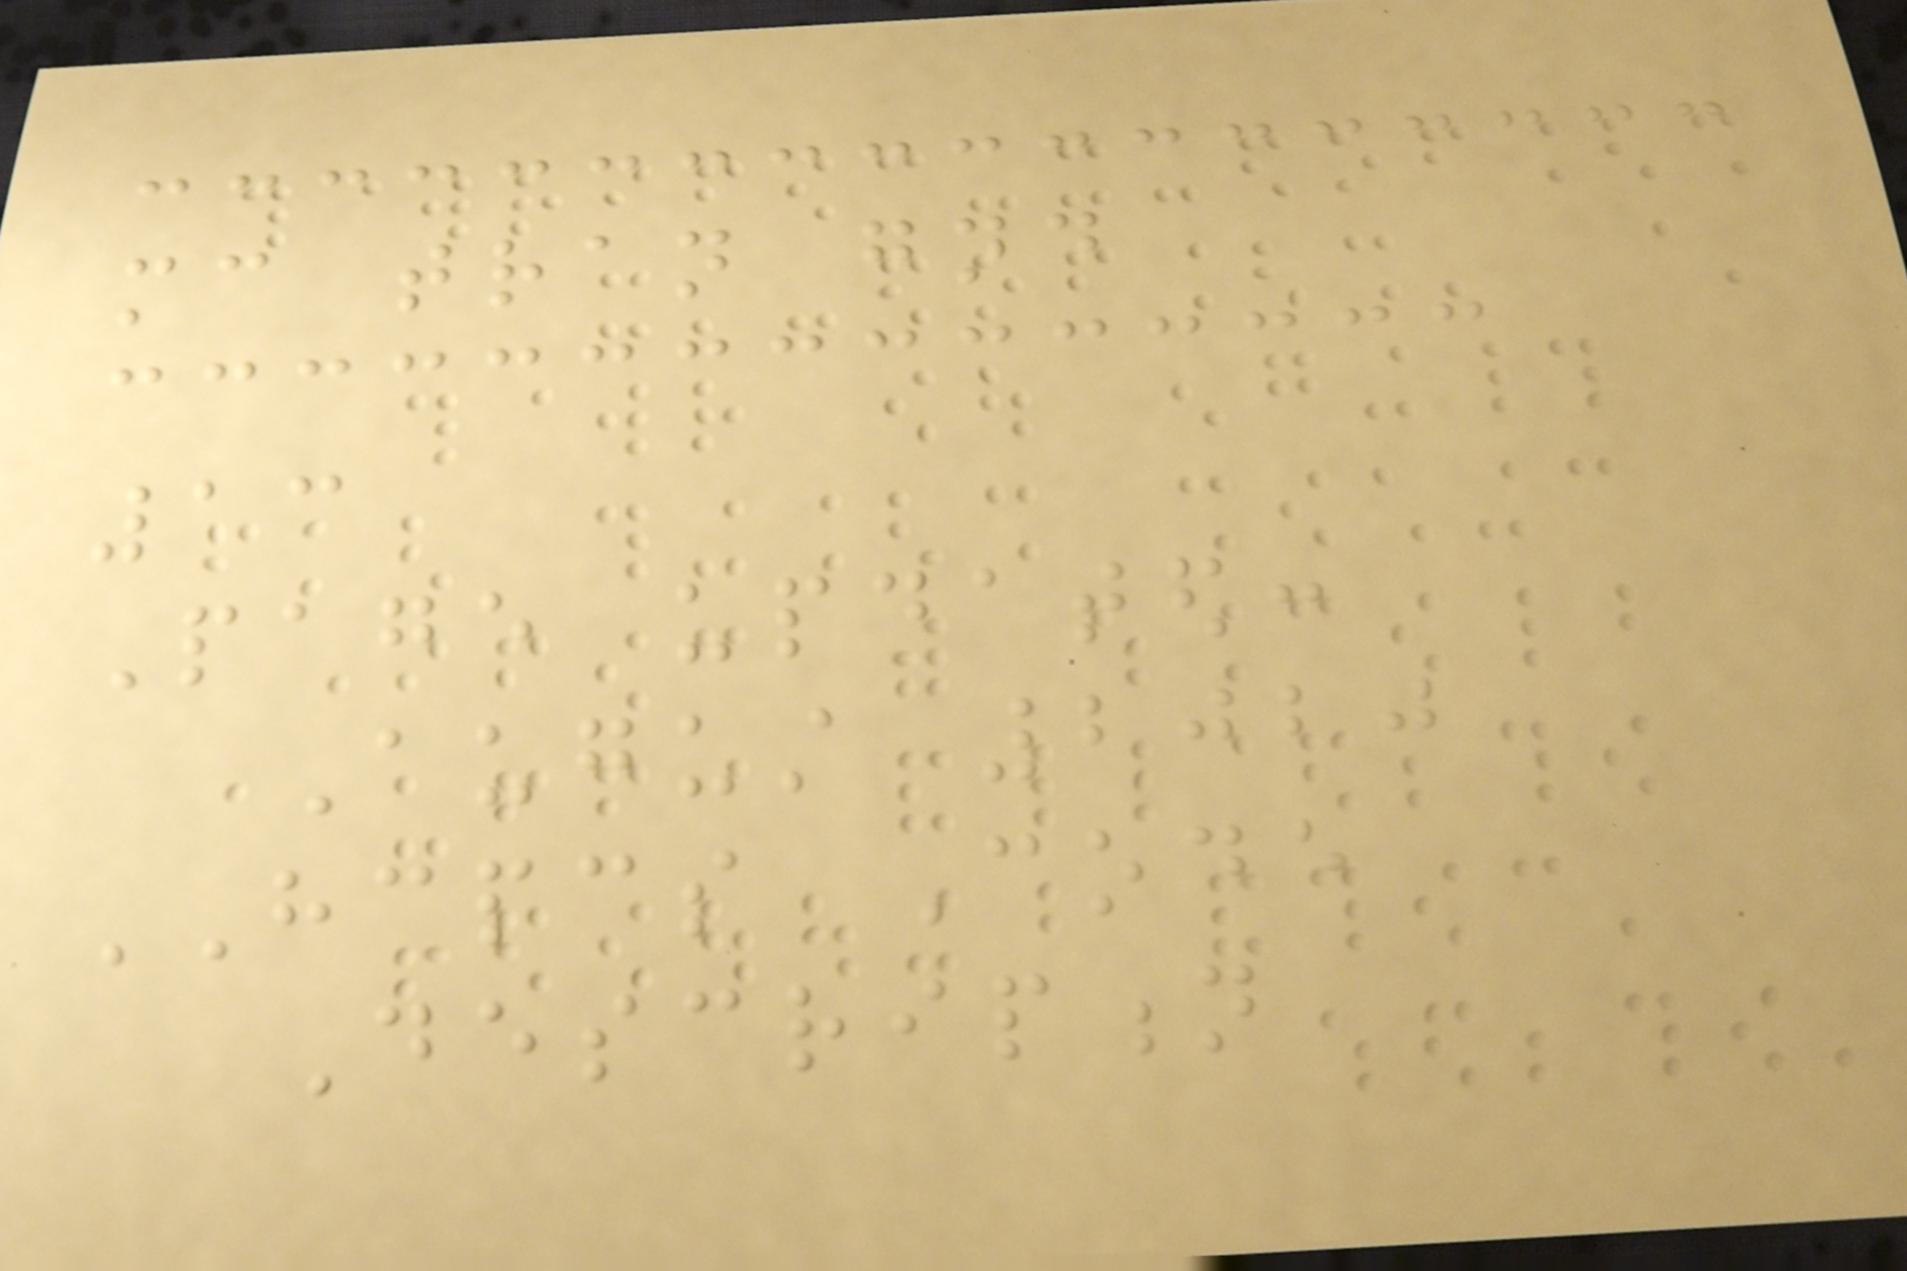mc tran gnd
13
Page updated:
August 2020
HCPCS Code
Description
